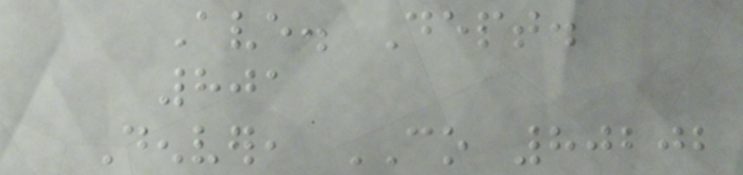Ave. Dept.
801
Denver, CO 80202
